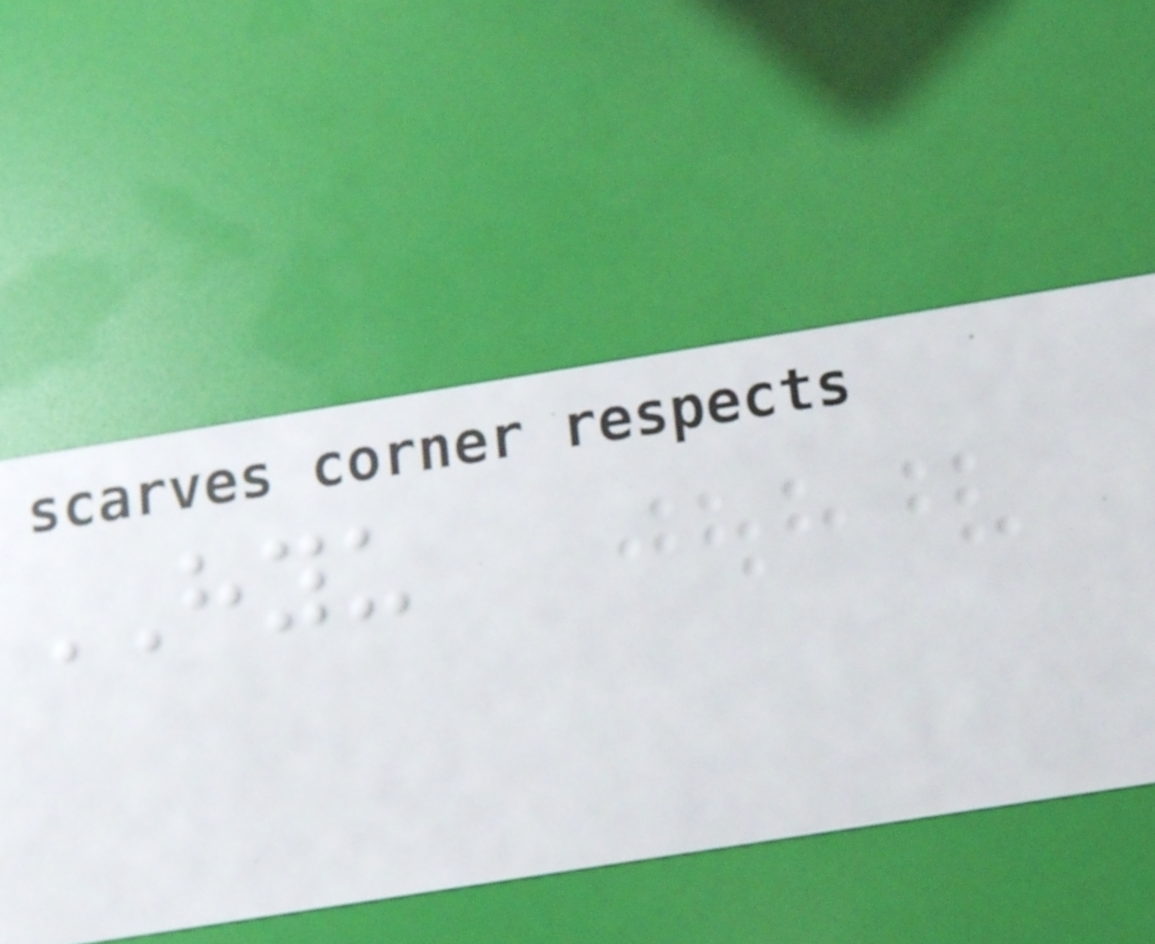HYU
